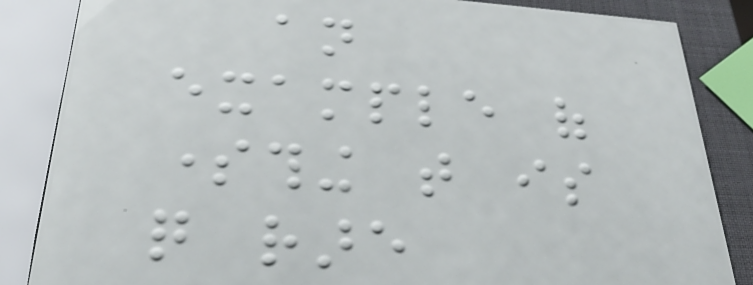an
example of
something that is
quite rare
